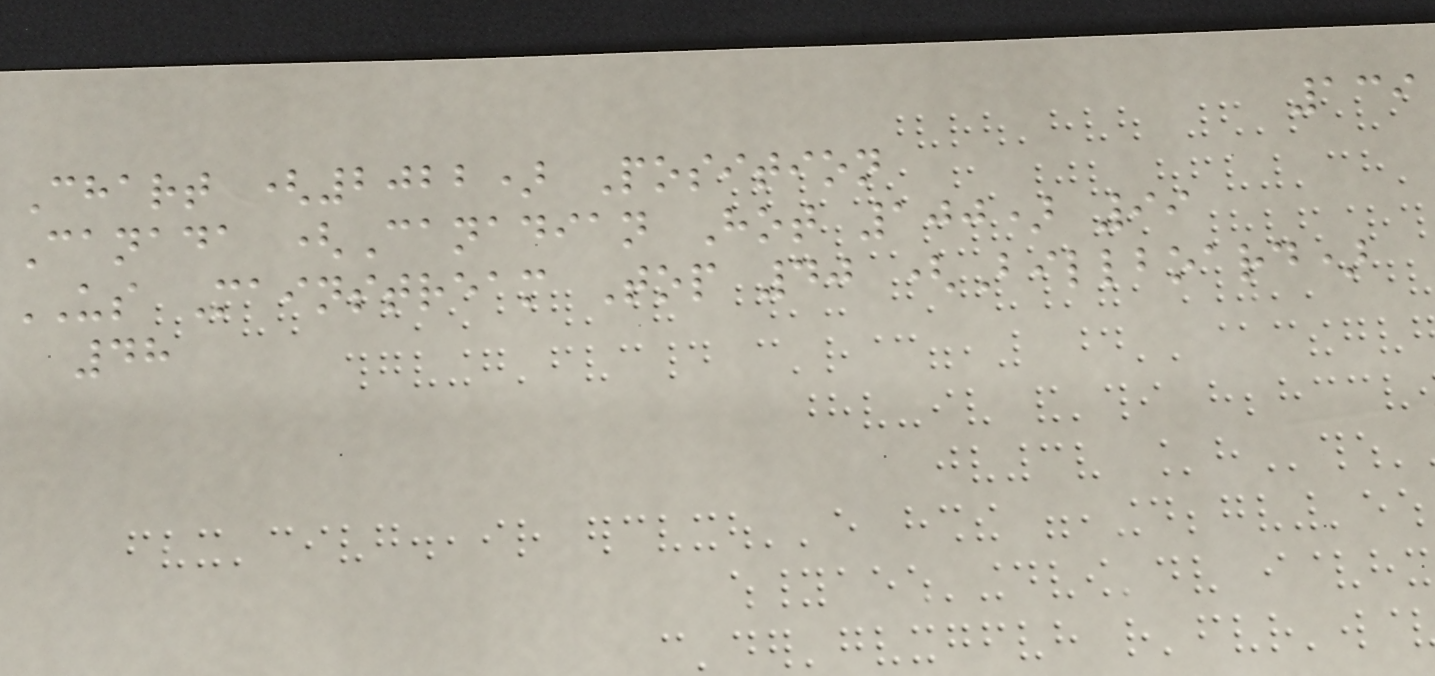139
Chart (2022) Position
Canada (Canadian Hot 100) 99
US Mainstream Top 40 (Billboard)
48
